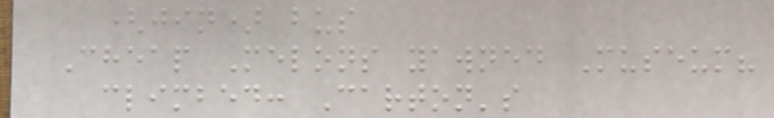(jin) bus
Cheap Melons yawned Museum?
climbed: Carton's
